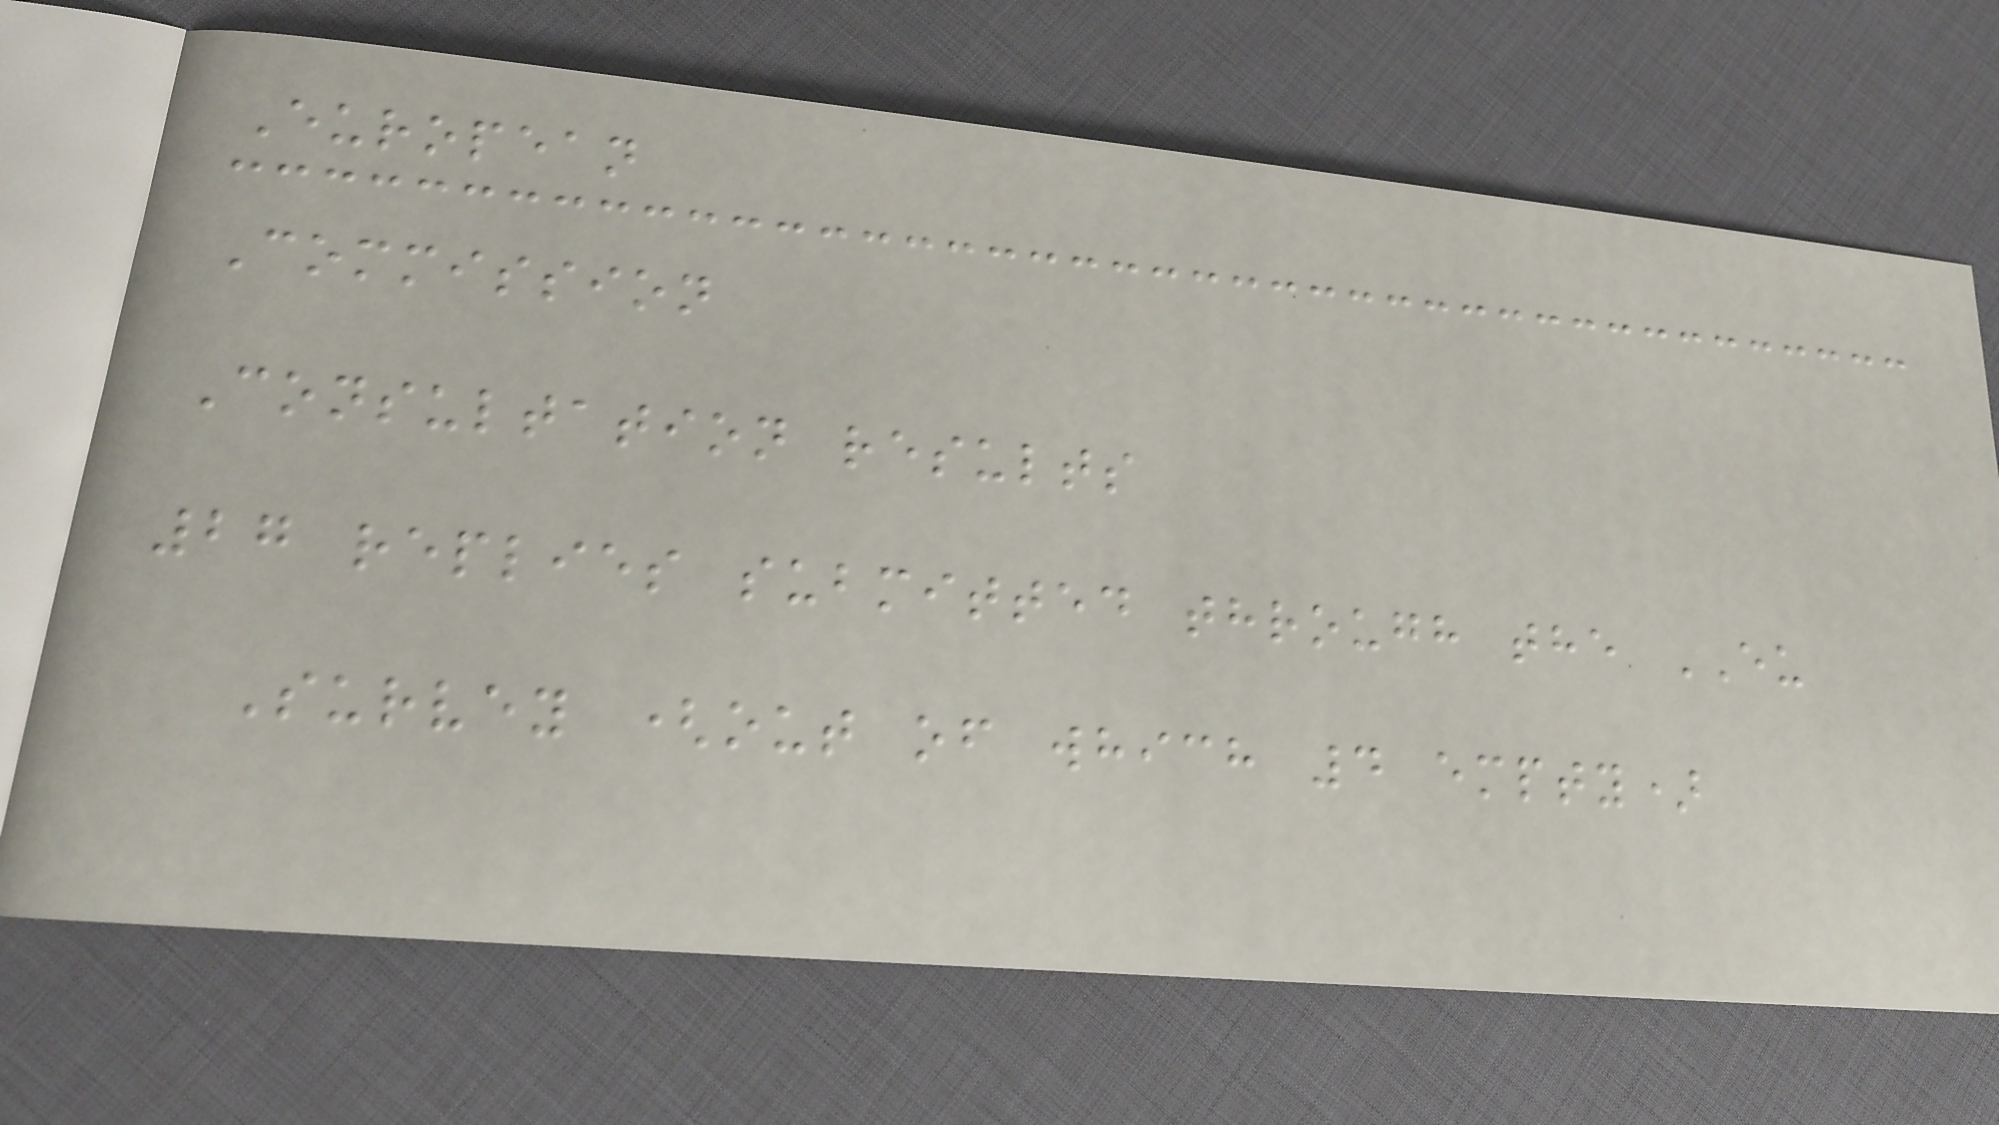European
Commission
Consultation results
27 replies submitted through the EU
Survey (out of which 4 empty)
